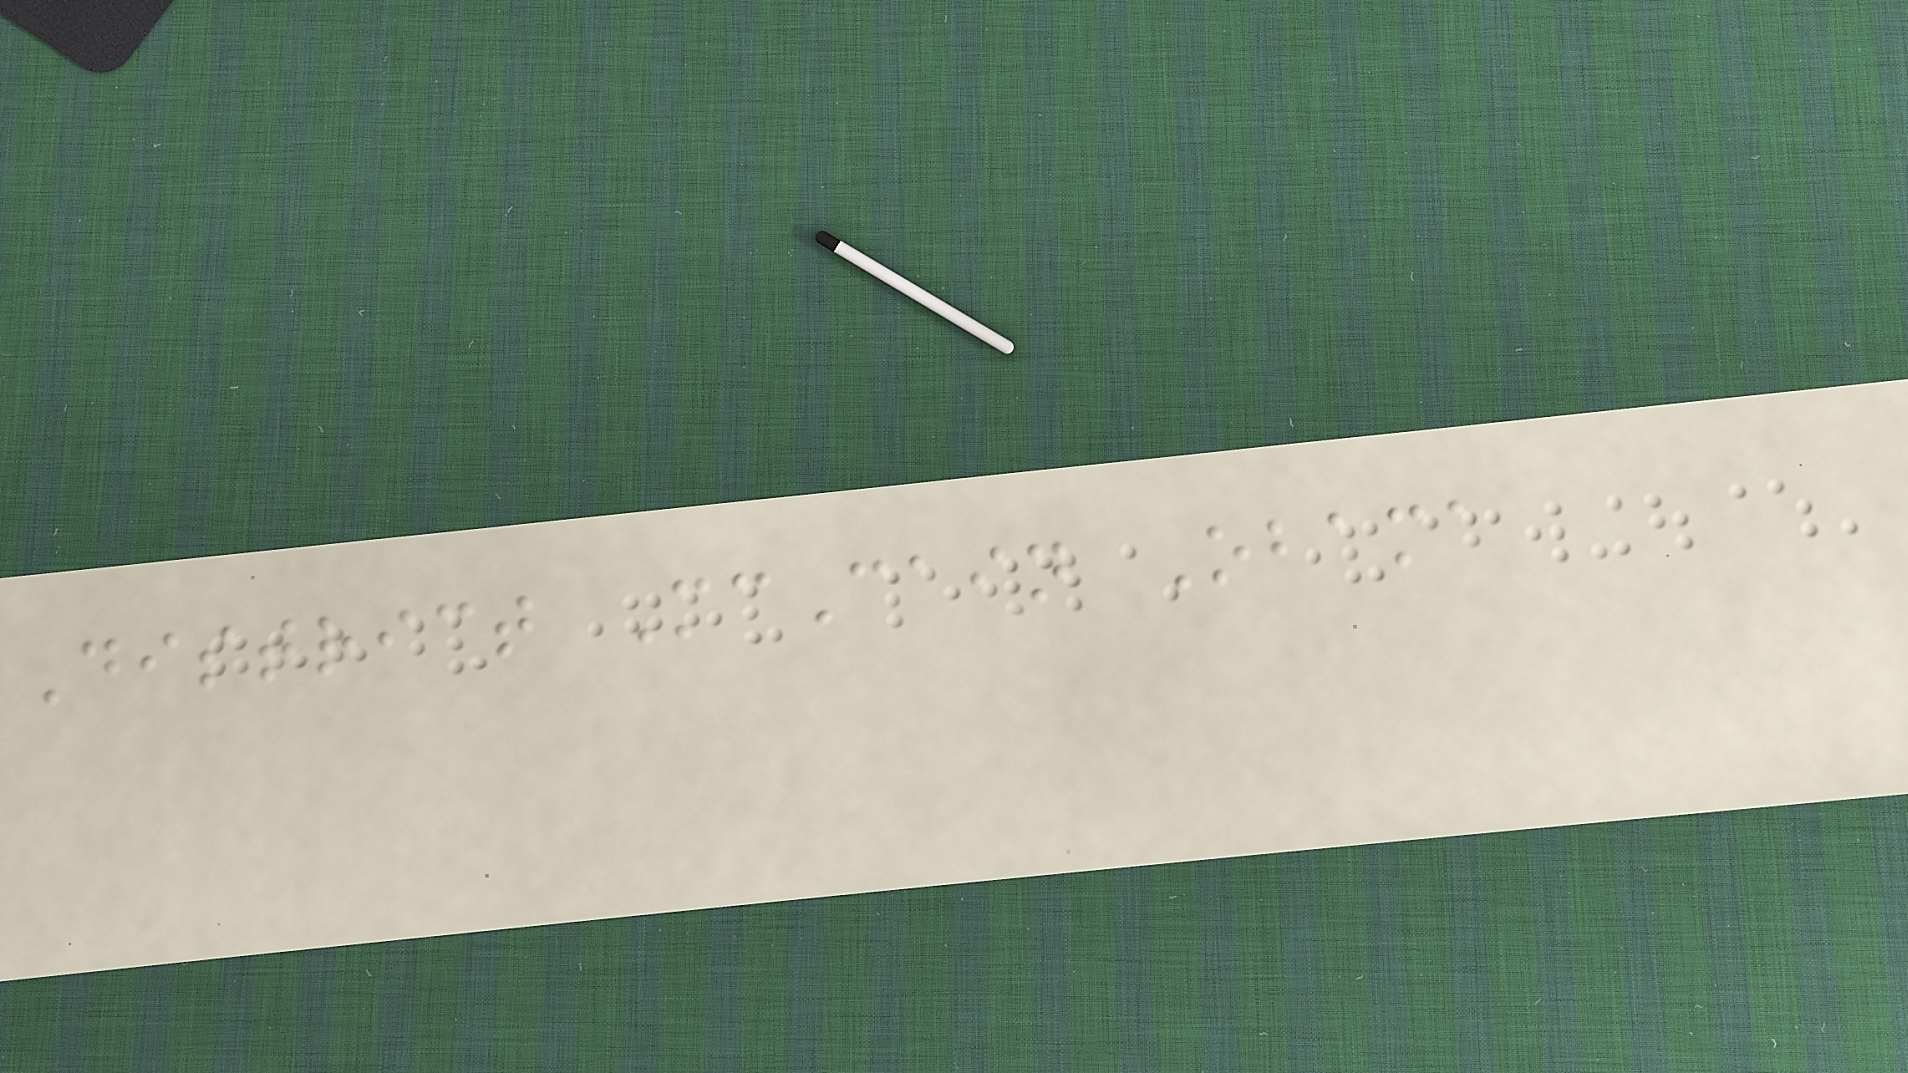District McCain Obama
